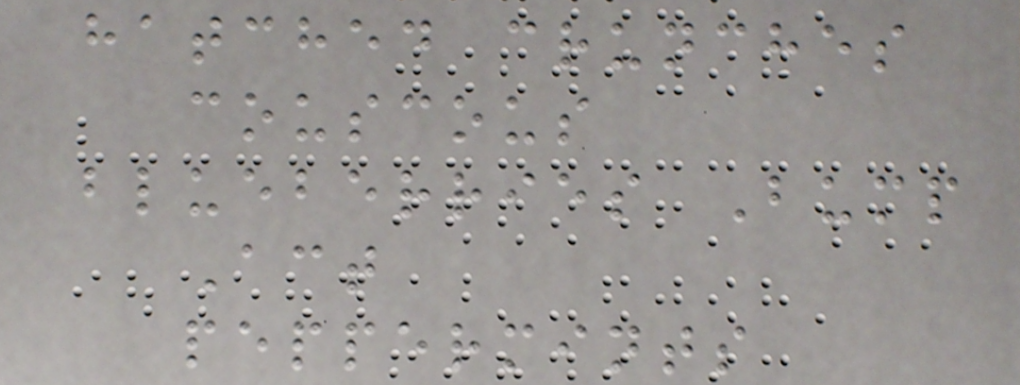hatched crunches
couscous
blueberries Bump
Act
peppermints
